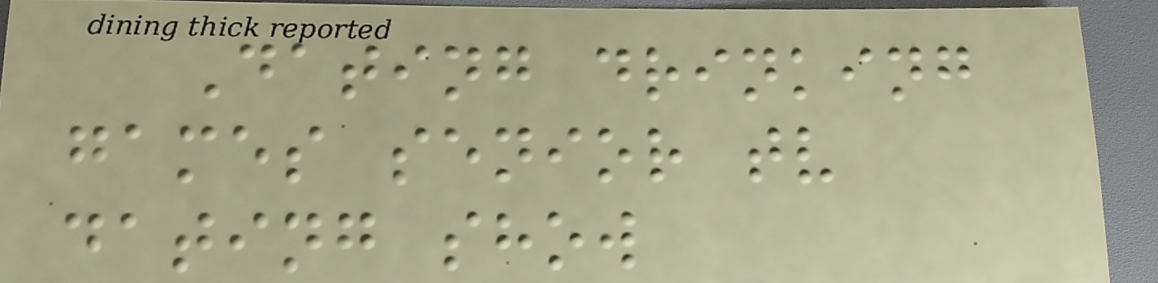Dating drinking
games senior tv
dating show
